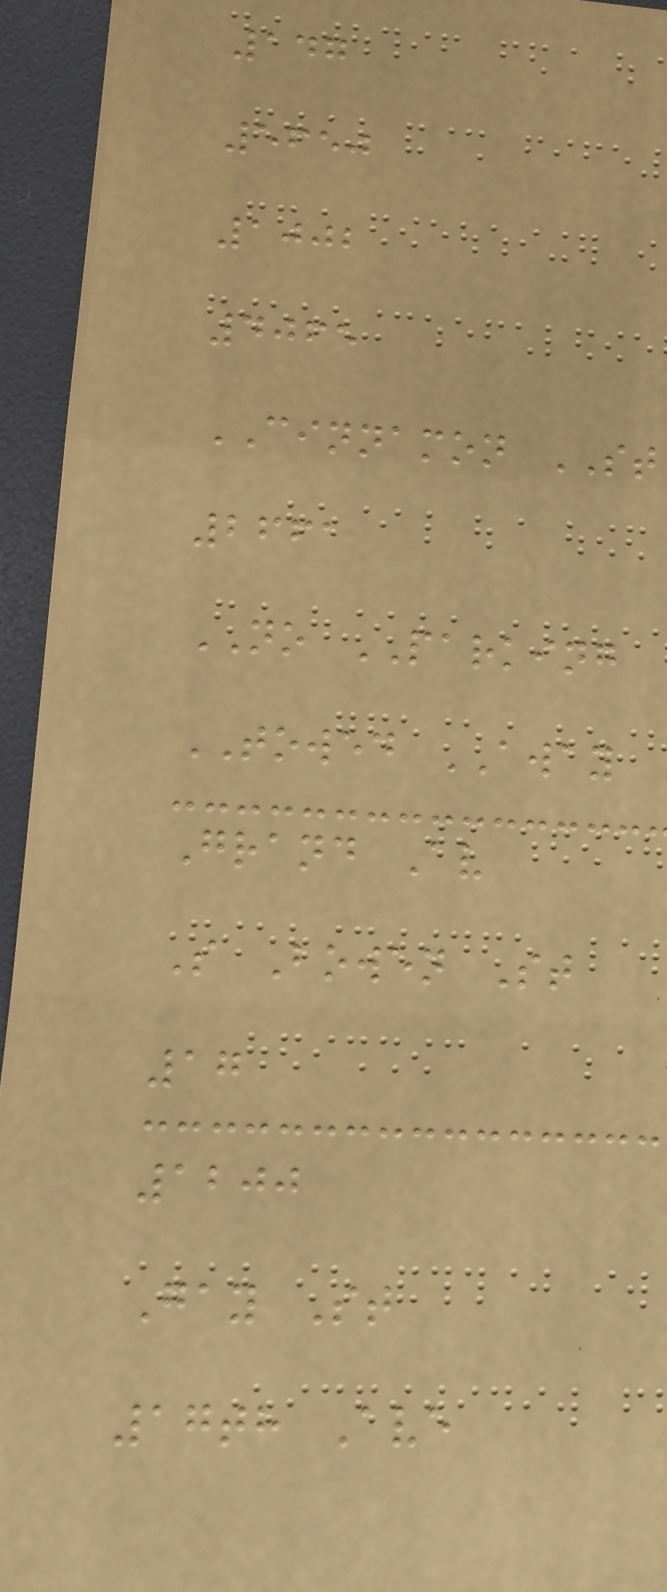147
5650
1002
4065
CINNAMON ST
2661
NO PARKING
TOWED AWAY
Grand Av
S Bowen St
17
1200
Gay St
17th Ave
